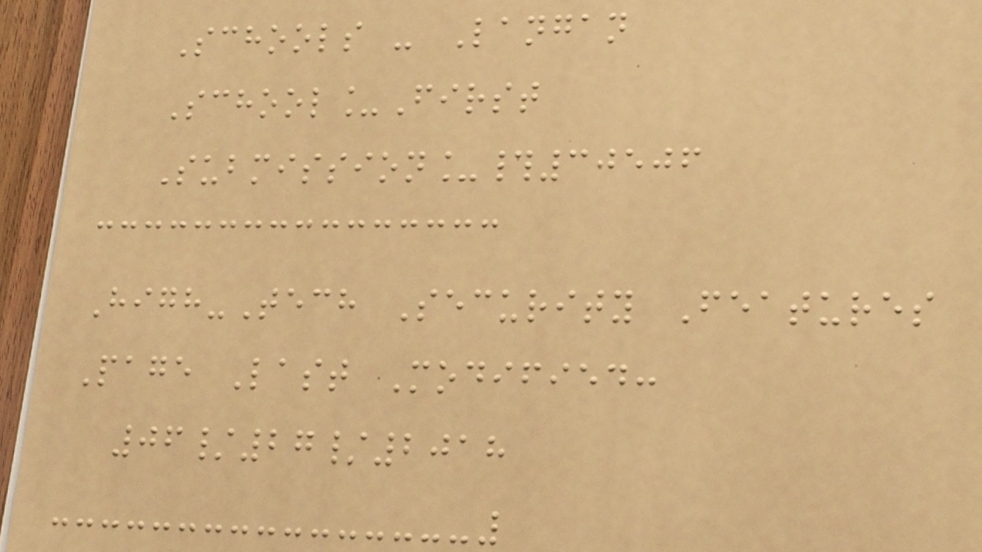Schools - Langan
School_First
Submission_#30506
High-Tech Security Features
Page Last Modified:
06/27/2018
